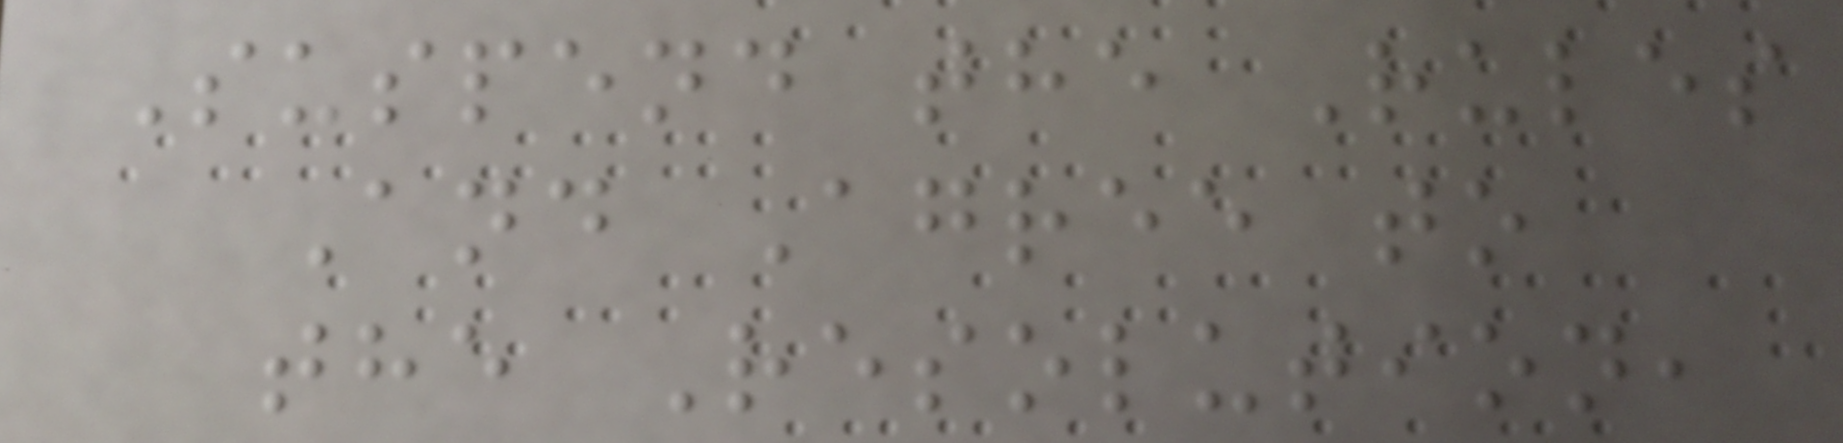Suspend the Rules
And Agree to
the Resolution,
